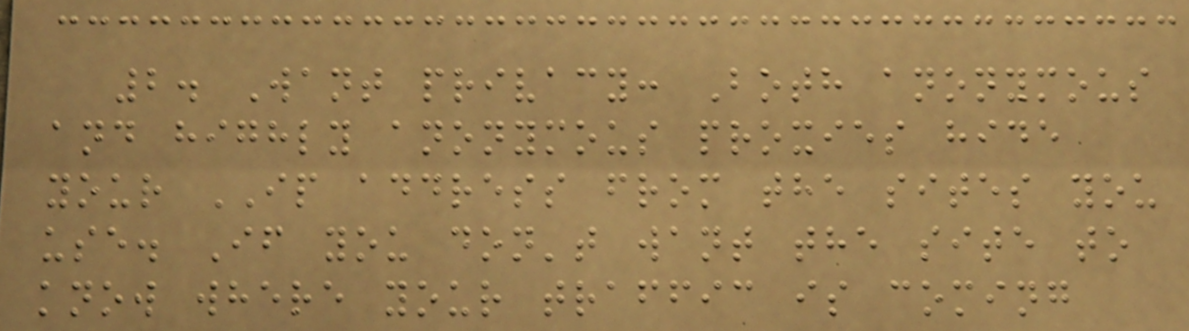2. Want privacy: Both anonymous
and highly anonymous proxies hide
your IP address from the sites you
use. If you don't want the site to
know where your traffic is coming
